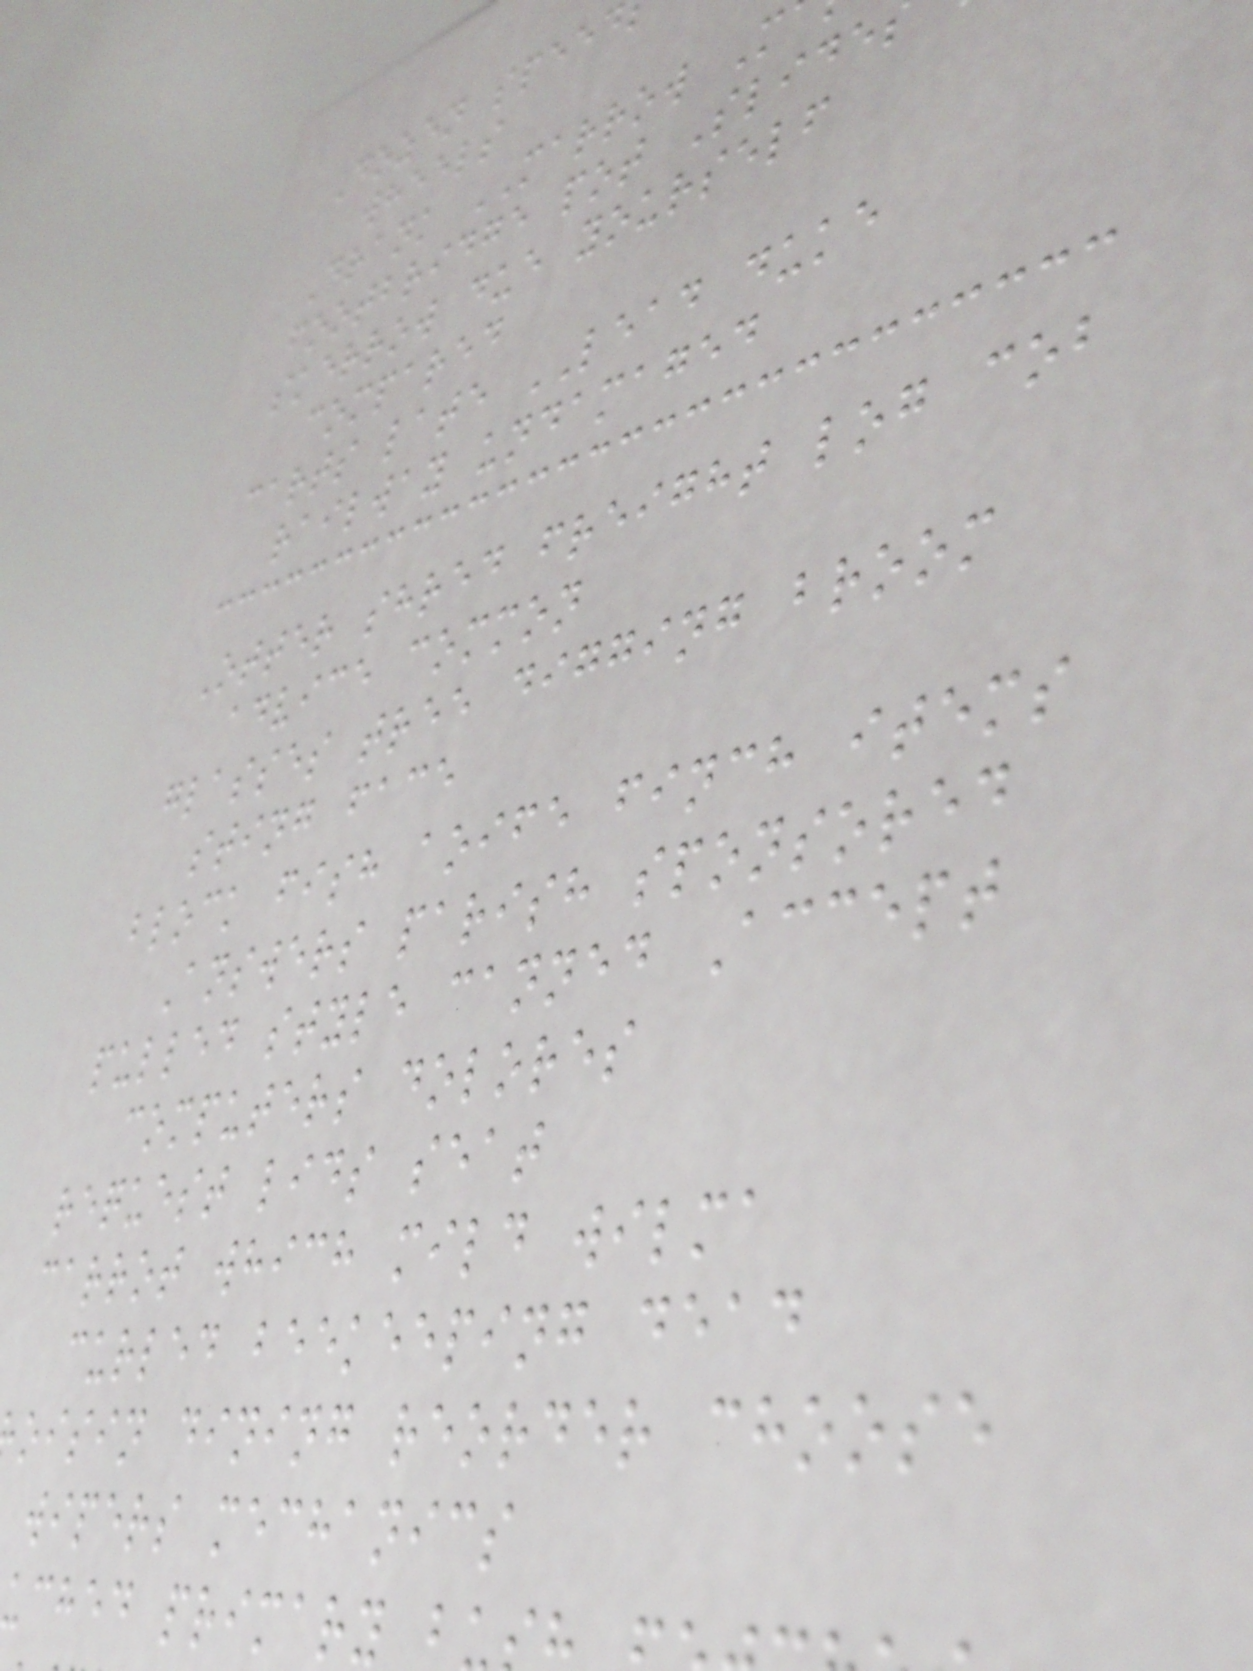Dozen speed
wheels
Drank MARROW M
footbridge pot Slide
skerrow due yourself
compared
carts late LEAD duke
railway undamaged
Otter shred freight log cob
advice common
glasses tree digging broom
sting face
block fish aoife finch items
Answers parish sponsored
pulled style canned Accept
computers dolores
request lids seat
carrot which mild wilma
curled beekeeping dead
oisin dining reorder choose
wipers mechanics
uched primary b
